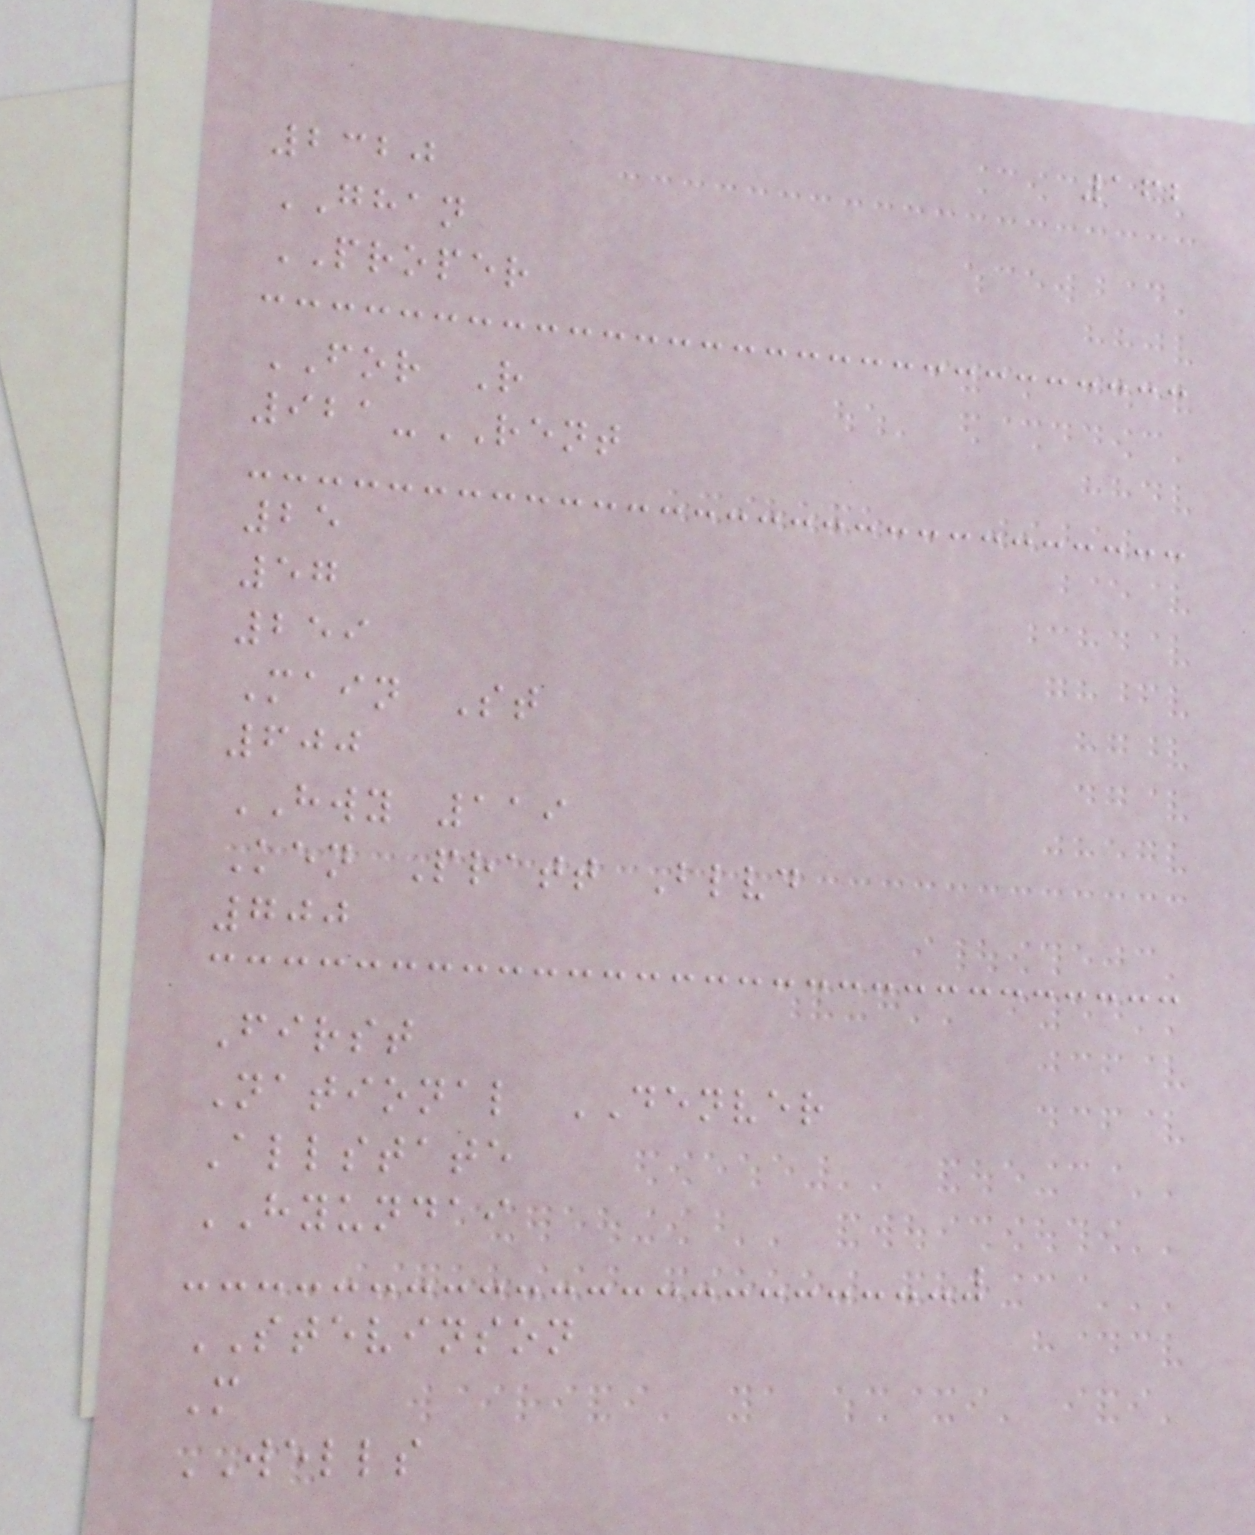162
2320
GHAN
PROPER
FOR R
921-RENT
25
57
259
Main St
600
HWY 119
Ken Pratt Blvd
700
First
National DENVER
Allstate
HYUNDAI
STEVINSON
M
WELLS
